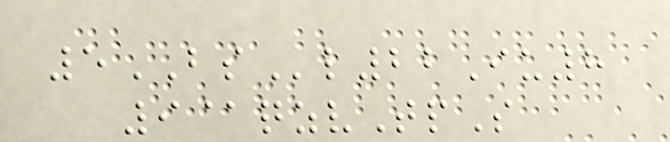5BSl22Iu8
9@qzvTpS
